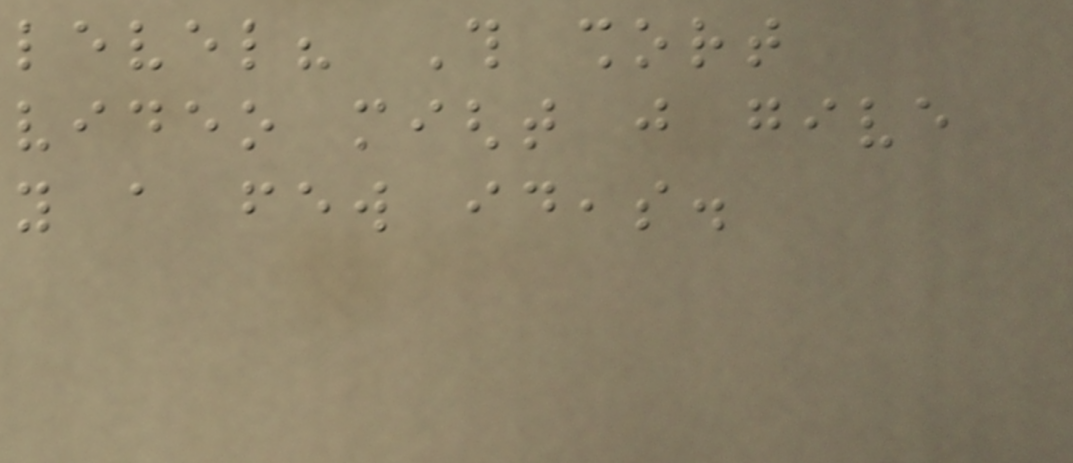level? This short
video might just give
you a few ideas.
